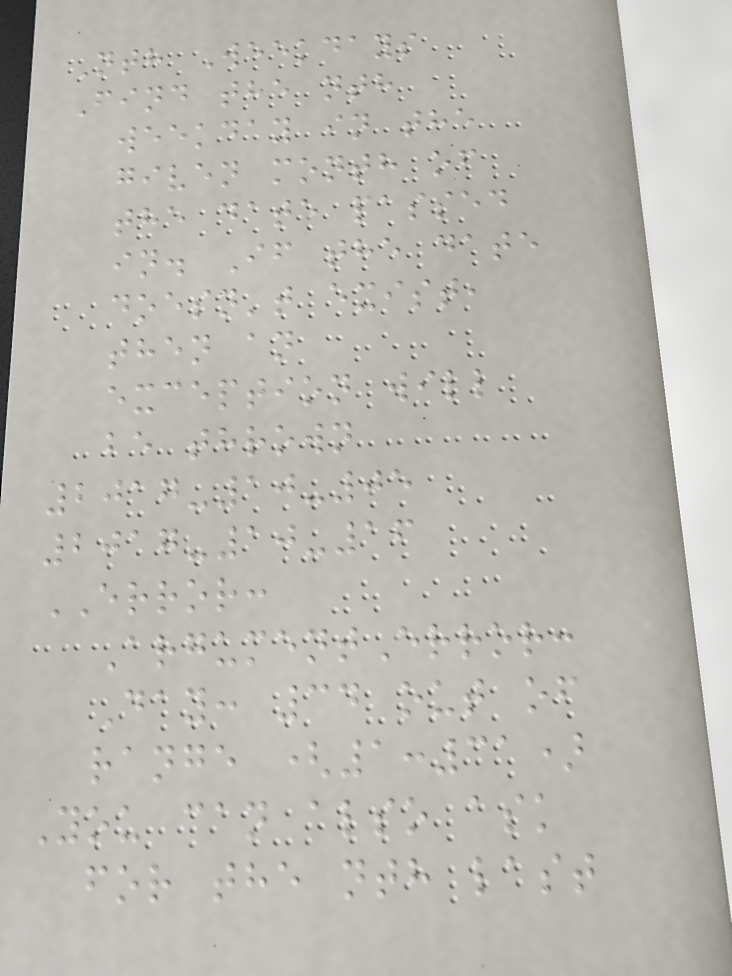Nth Weekdays
Find the nth
weekday in the
given month of
the date passed
in. If the date
doesn't exist,
then an
exception will
be thrown
2017-10-05
2017-10-16
ERROR:
ArgumentError:
Day: 34 out of
range (1:31)
You can also ask
for the nth last
